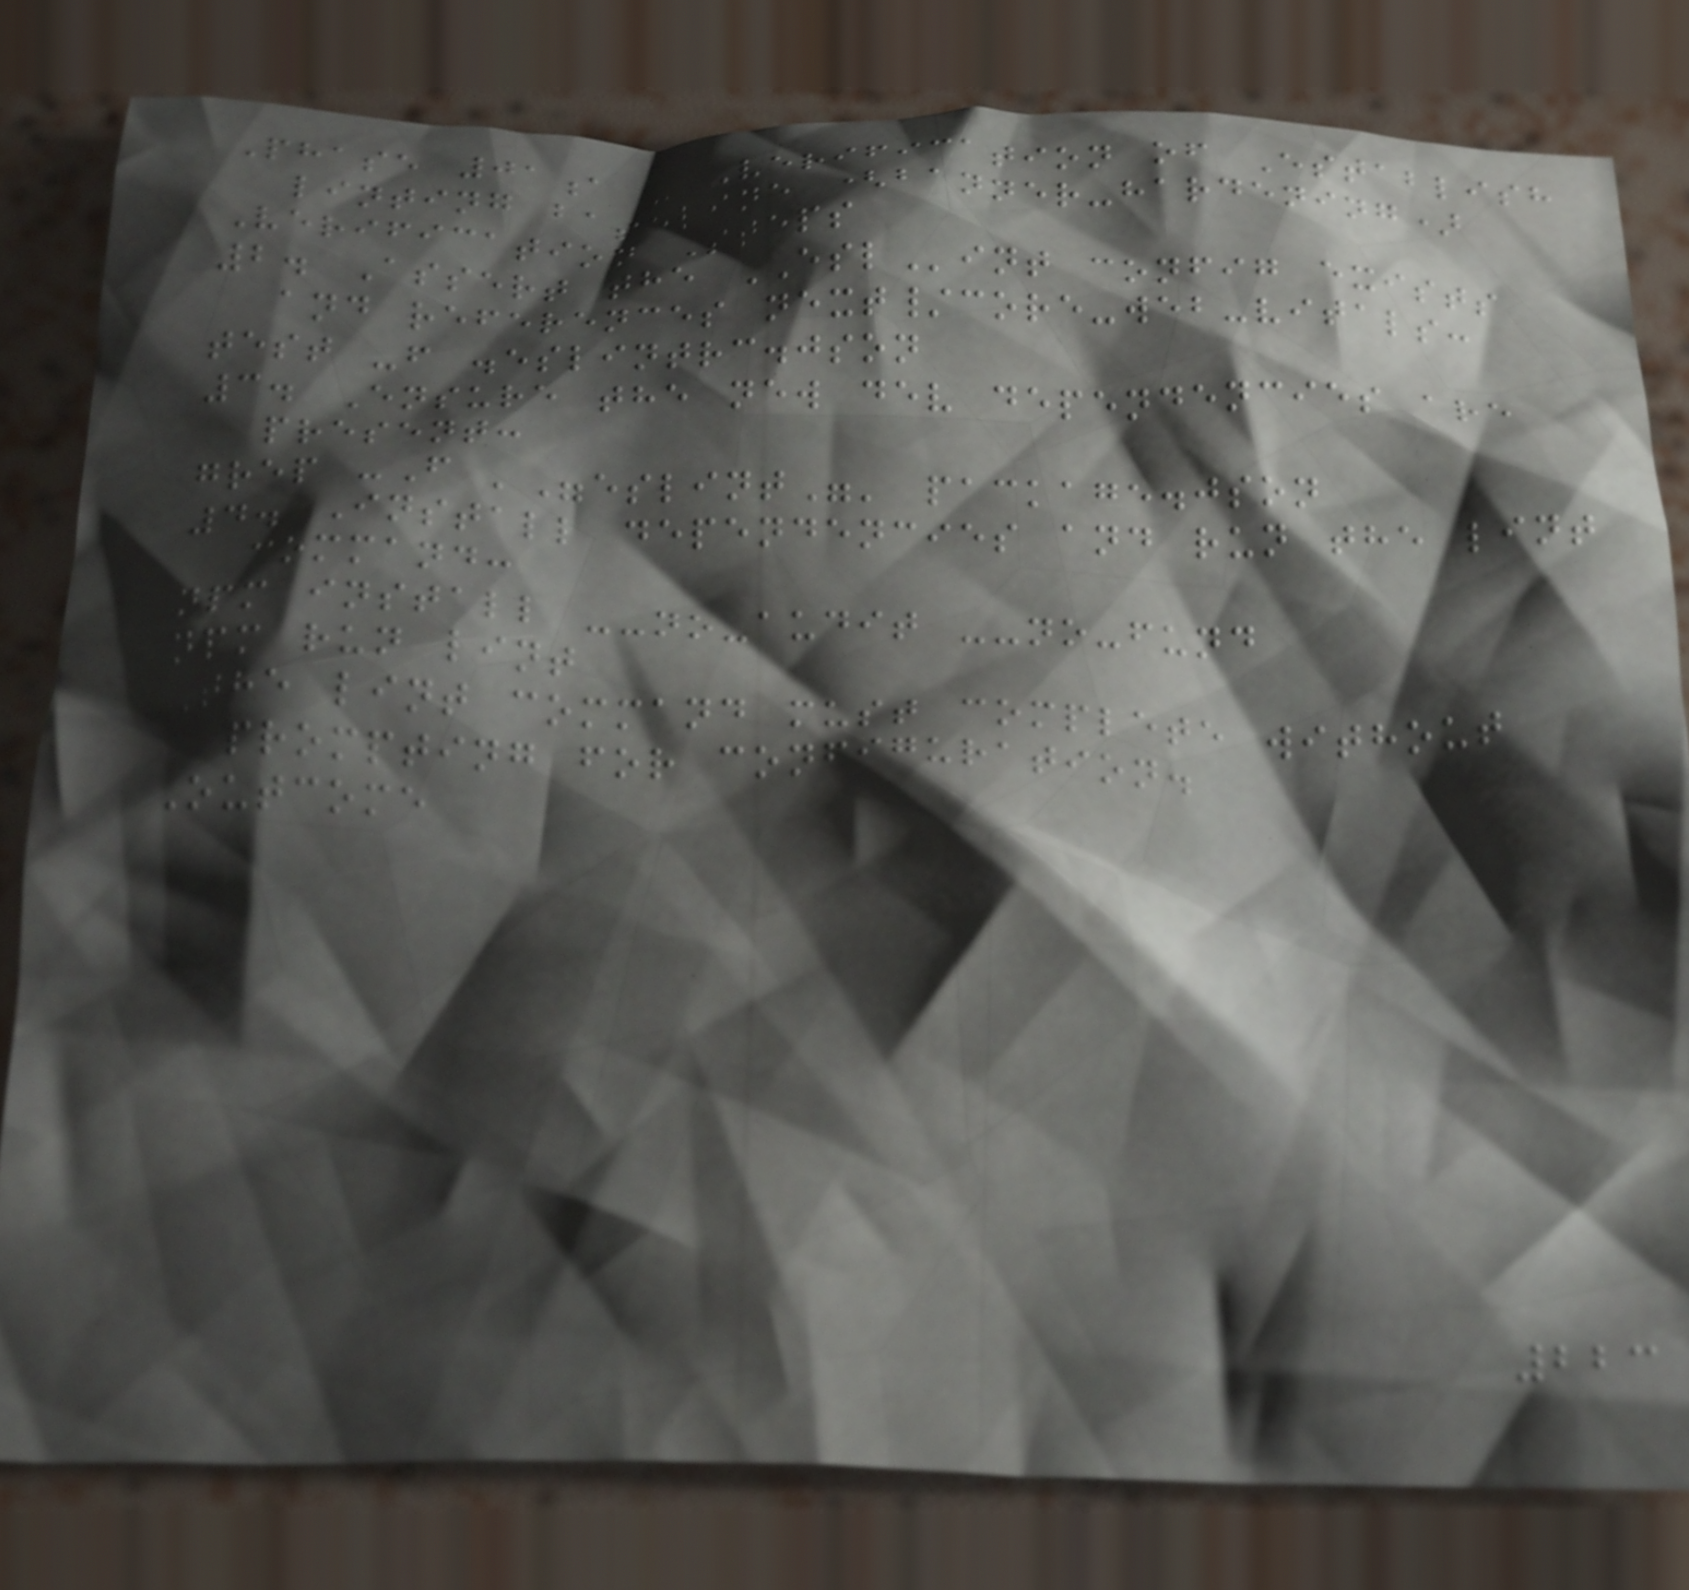Phase 01a - Verification of Establish
linting baseline (banner-hardening)
Verification Steps
2. Assert the ESLint config exists
and references next/core-web-vitals:
test -f .eslintrc.json
3. Ensure the new dev dependencies are
present:
grep -F '"eslint"' package.json
4. Install dependencies and run the lint
command:
npm install --no-audit --no-fund
npm run lint
The lint command must complete without
prompting for configuration.
Outcome
223
